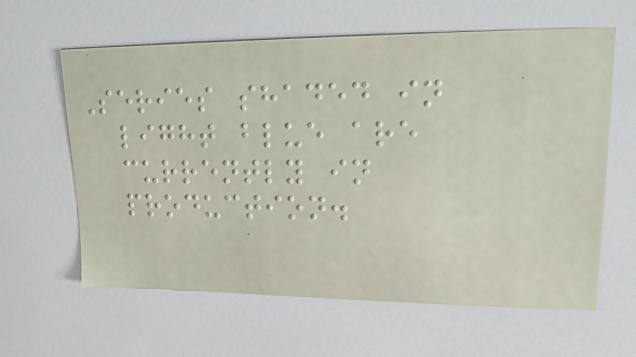Series shaded in
light blue are
currently in
production.
